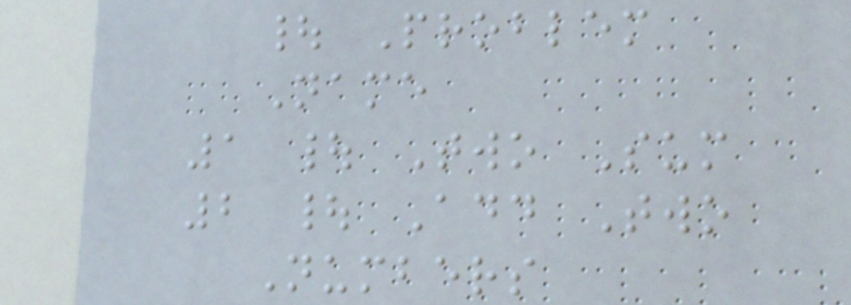| Problem
Name
1 | Two Sum
2 | Add Two
Numbers
